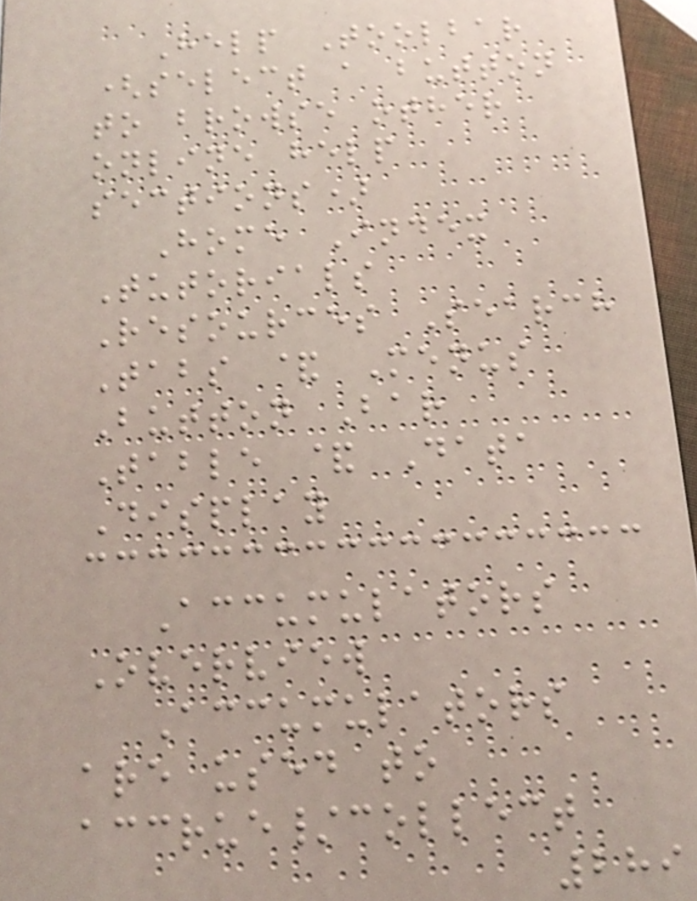Help Toolbar
(select a button
to browse other
online help
sections)
Home Index
Tutorials
Resources Search
Tabs & Menus
Button Bar
Table & Data
Display
Accumulators
Overview
Accumulators
are used to
accrue/collect
289
